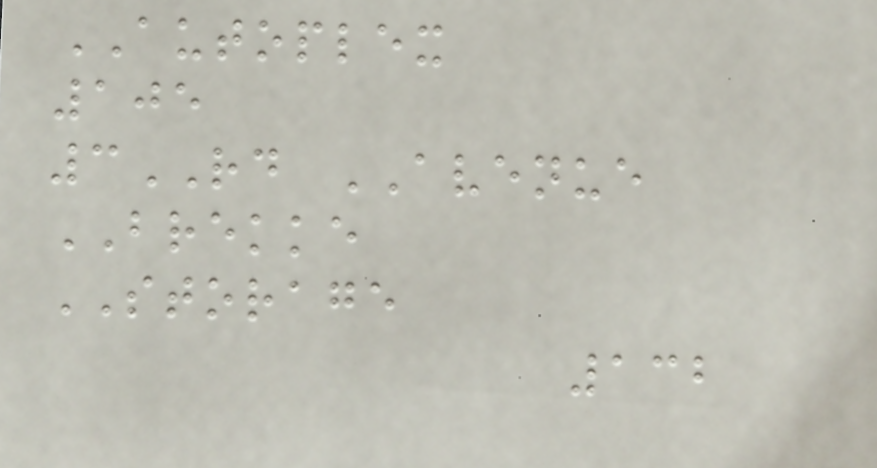AUTOPLEX
105
3RD AVENUE
BREKKE
STORAGE
132
